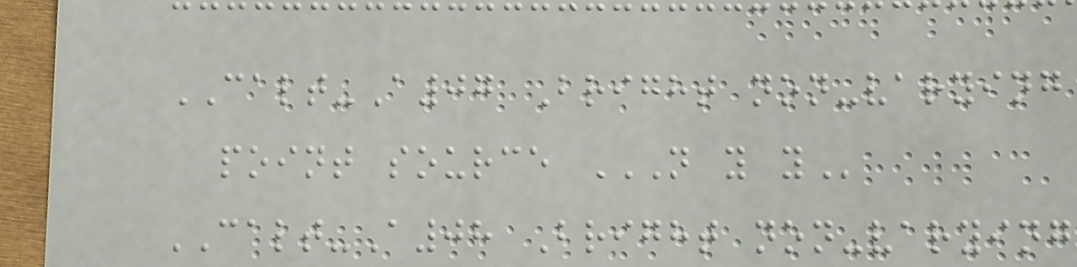CALT-A07 Bright non-varying
point source N Y Y
CALT-A08 Bright non-varying
